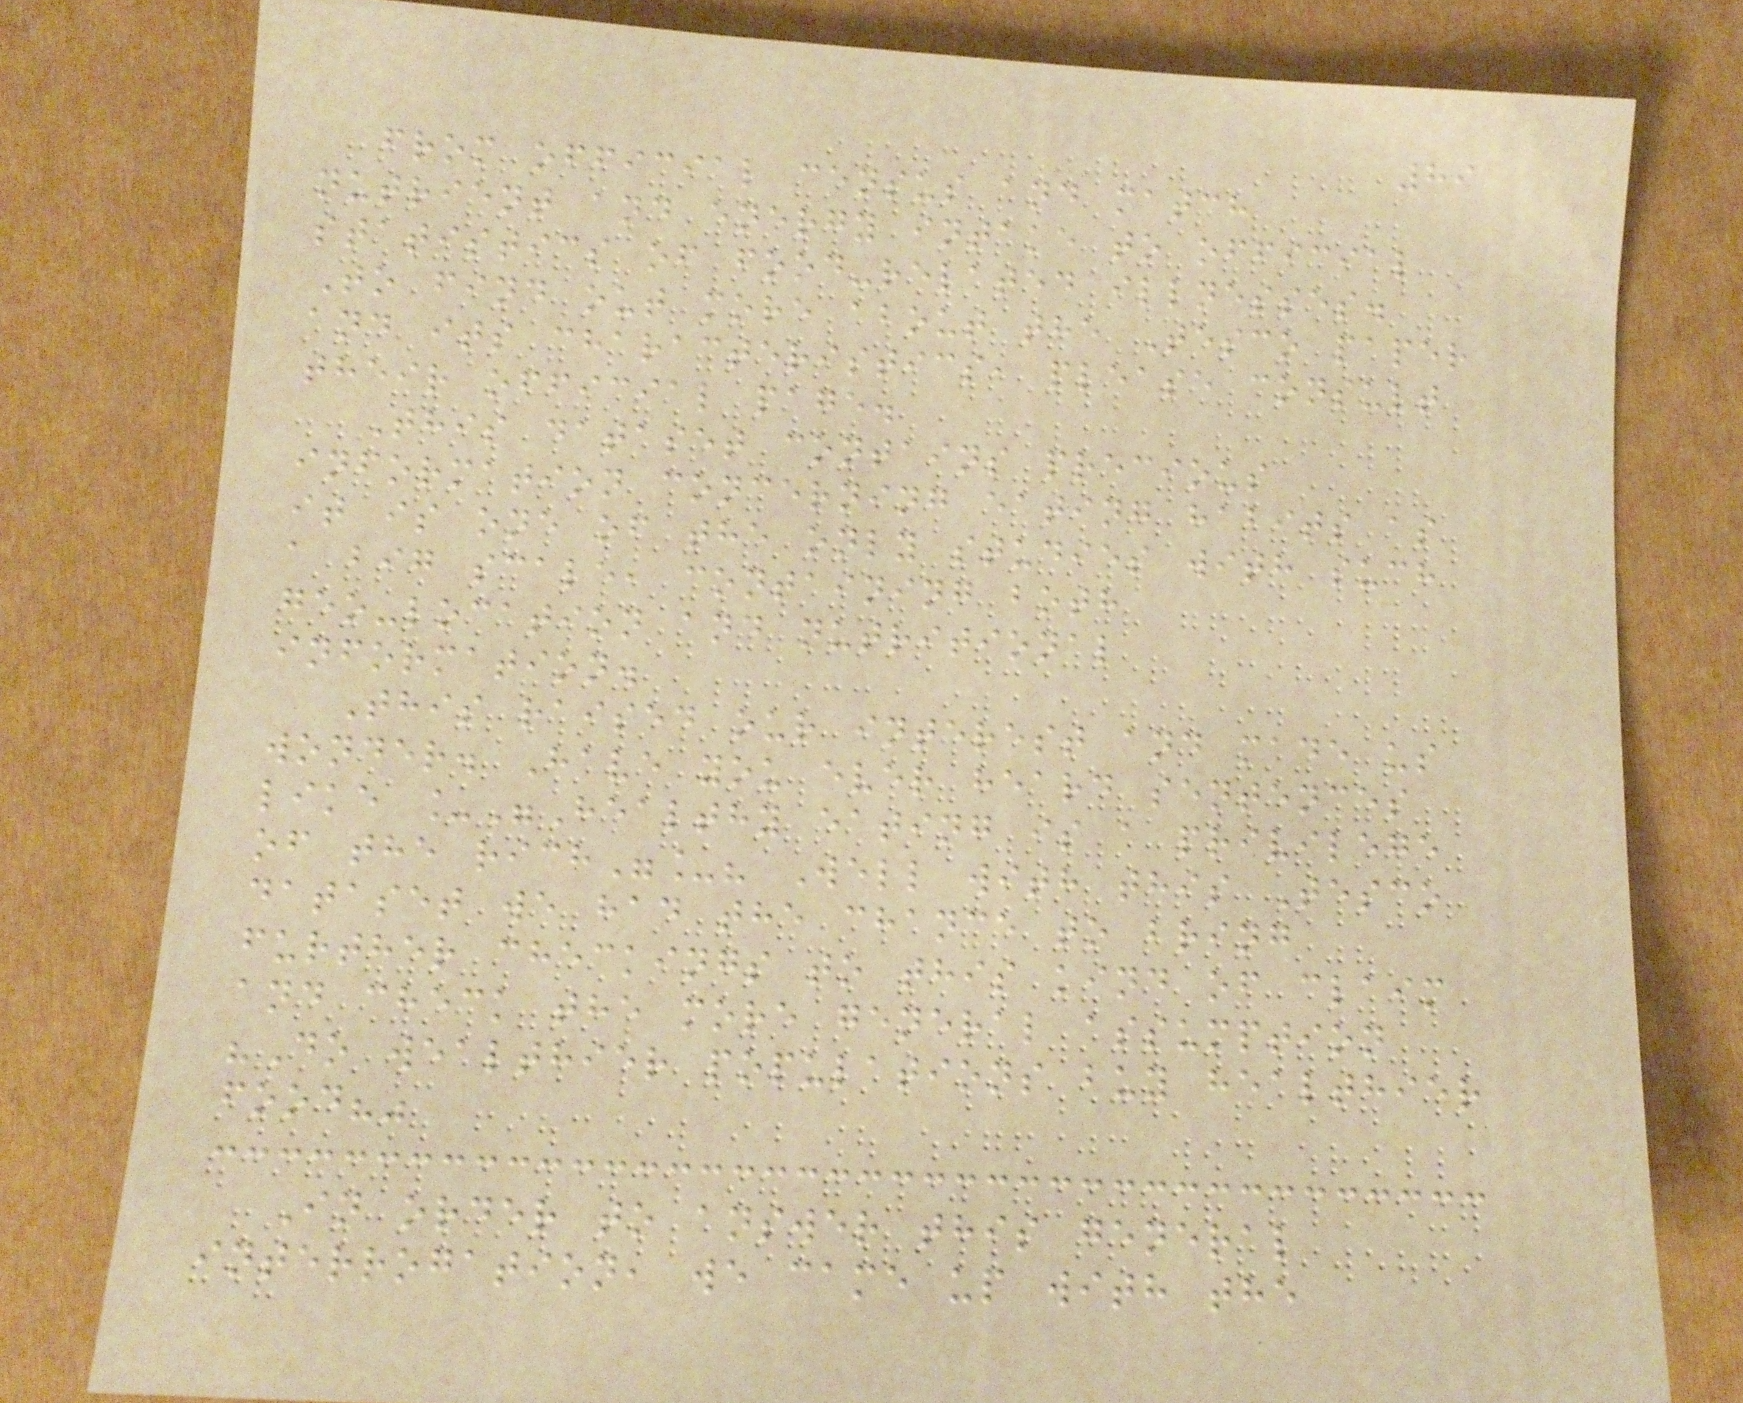89
from official census and match
nutrient and energy intake to official
statistics of food-related illnesses.
To find out more about the Tesco paper
and its characteristics, please consult
their official page.
This dataset contains precious
information concerning eating habits as
it is one of the only studies with such
a big scale, containing both
geo-location and nutritional
information.
This raised our interest and made us
wonder. Have you ever heard sentences
like _"Healthy eating is a privilege
of the rich"_? Well with this Tesco
dataset we had the chance to bring
further checkings to this kind of claim
and check the more general assumption
"Do wealthier populations buy healthier
food?"
In order to answer this general
interrogation, we came up with the
